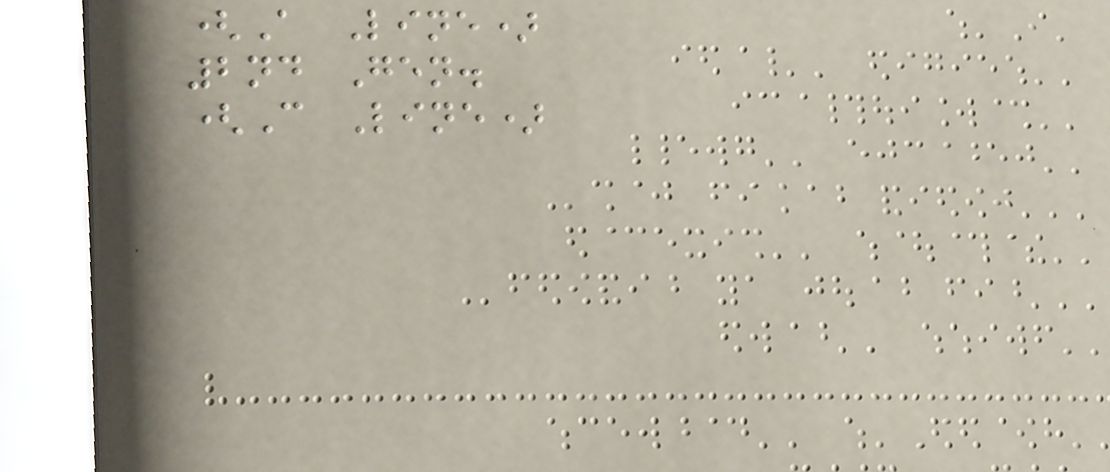(A Line)
2nd Gen.
(C Line)
